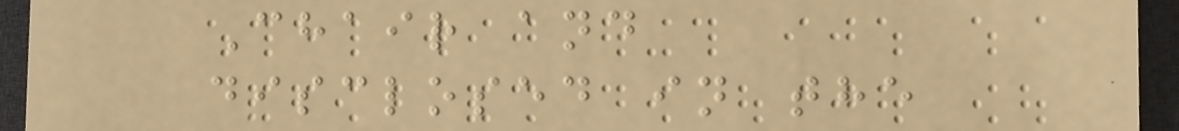Chair and
disclosed in the
